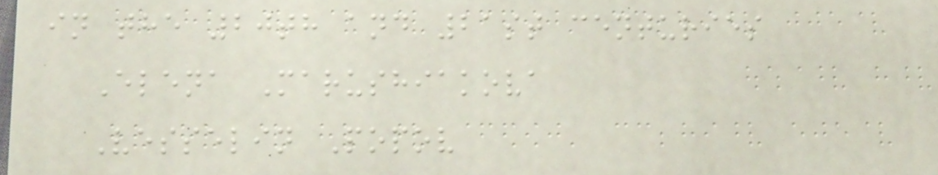in the 20th and 21st centuries
Elena Marushiakova
Vesselin Popov
